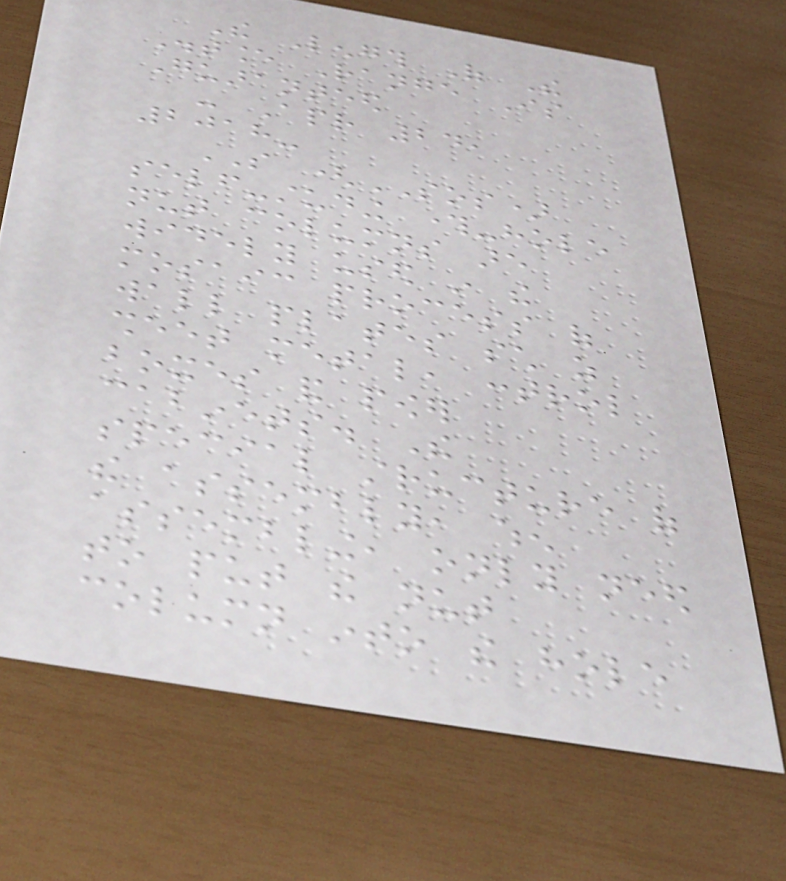The Length Of The
Distance Range Is
Guaranteed
- Apr 24,
2018-
SO (SOS)
self-studing through-hole
nut columns are
widely used in the
mosaic process of
wall plates such as
sheet metal, control
boxes and power
cabinets. The
special structure of
the assembly, when
assembling, only need
to put the nut
column into the hole
